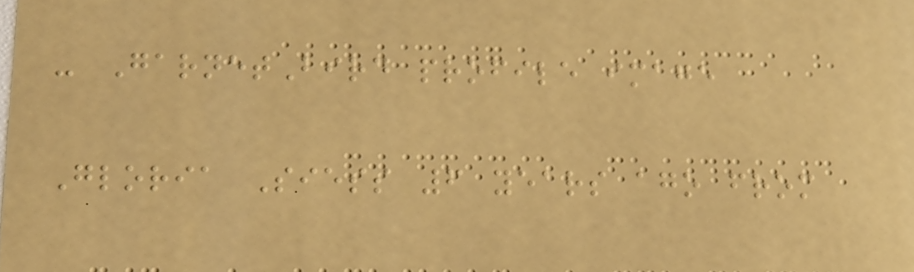- GarnetBird profile image
Gloria Siess 6 years ago from
